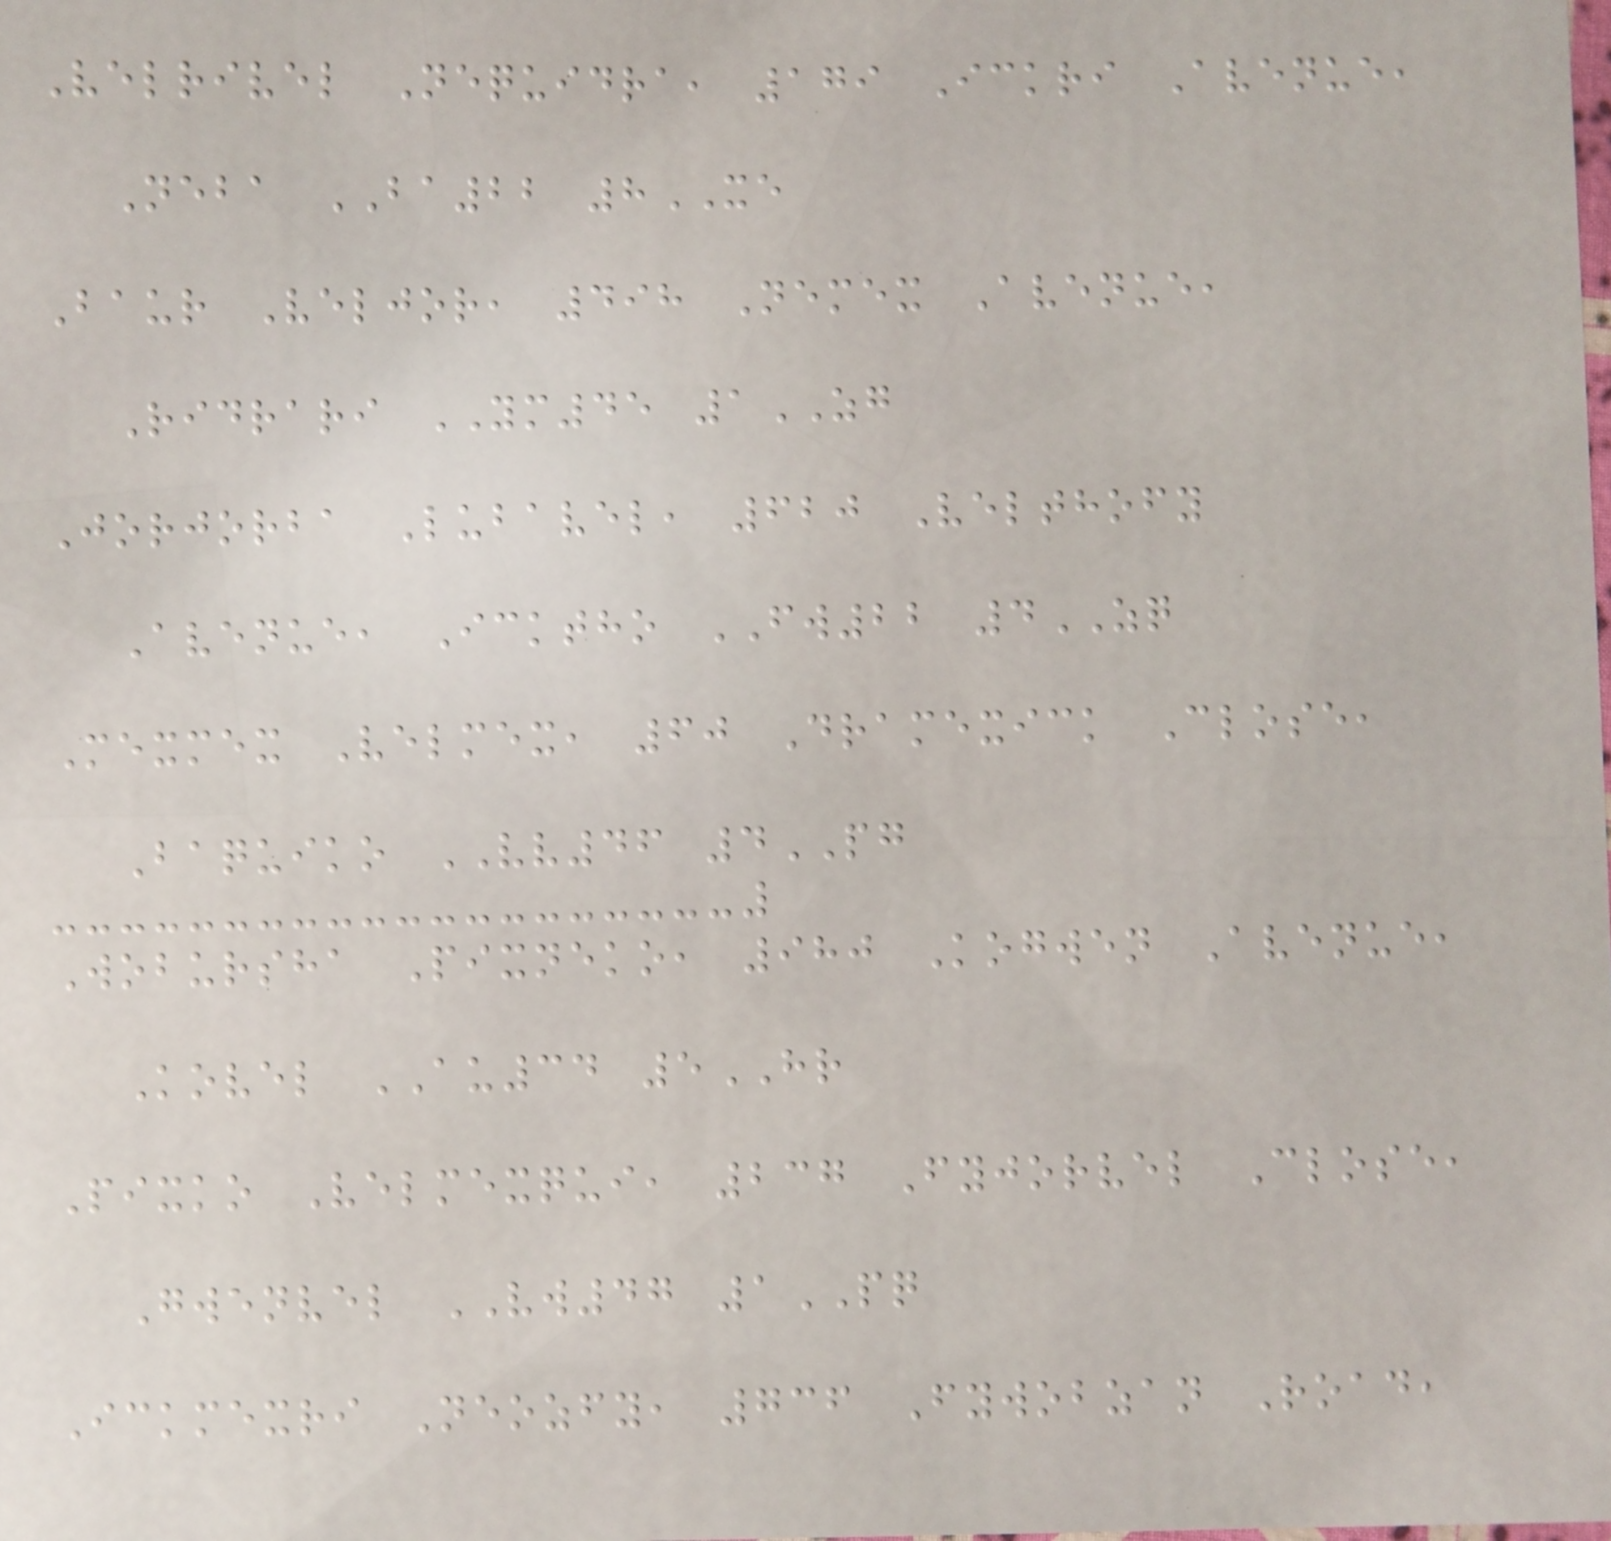Velrivel Nequidra, 179 Ickri Avenue,
Neba BA22 8XE
Baur Veljor, 498 Nemex Avenue,
Ridrari YM45 1ZG
Jorjorba Lubavel, 620 Velthofy
Avenue, Icktho FW22 4ZQ
Mexmex Velmex, 60 Dramexick Close,
Baquiko VV46 4PG
Wobursha Pixneko, 980 Kogwen Avenue,
Kovel AU34 5HR
Pixko Velmexqui, 237 Fyjorvel Close,
Gwenvel VW47 1PQ
Ickmexri Neozfy, 736 Fywobzan Road,
